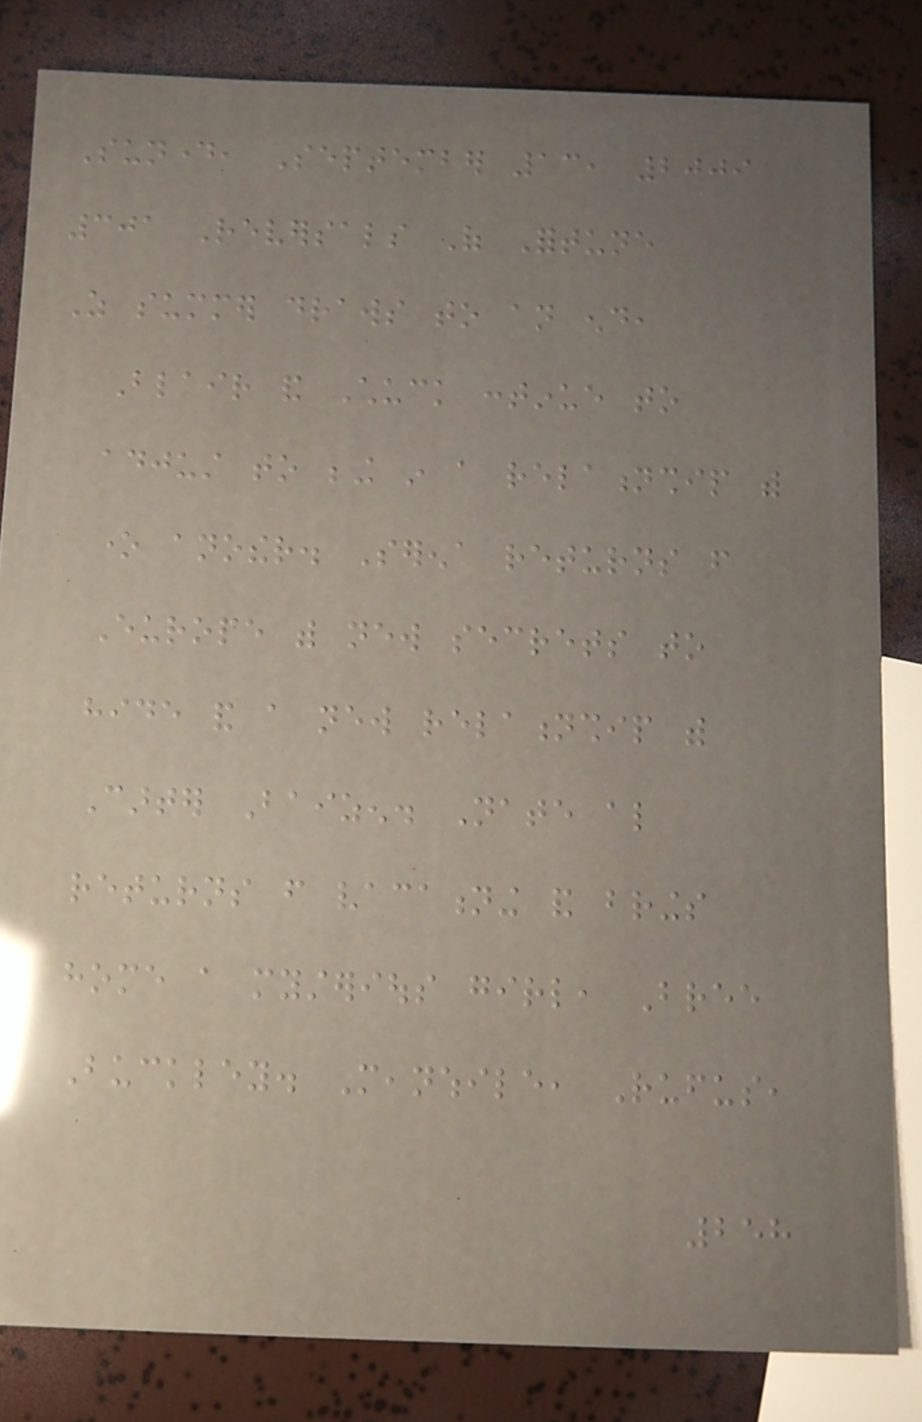Sunday, September 13, 2009
301 Reversals Of Fortune
As summer draws to an end,
Blair and Chuck continue to
adjust to being in a relationship with
one another. Serena returns from
Europe with new secrets to
hide and a new relationship with
Carter Baizen. Nate also
returns from vacationing and brings
home a mysterious girl, Bree
Buckley. Meanwhile, Rufus,
258
